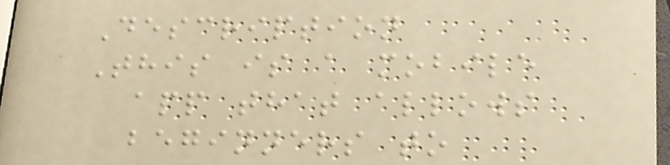Description
This is a mobile
app that allows
beginners to
